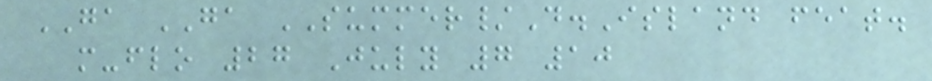GA GA SUMMER/D.Island feat.
m-flo 27 July 7 10
